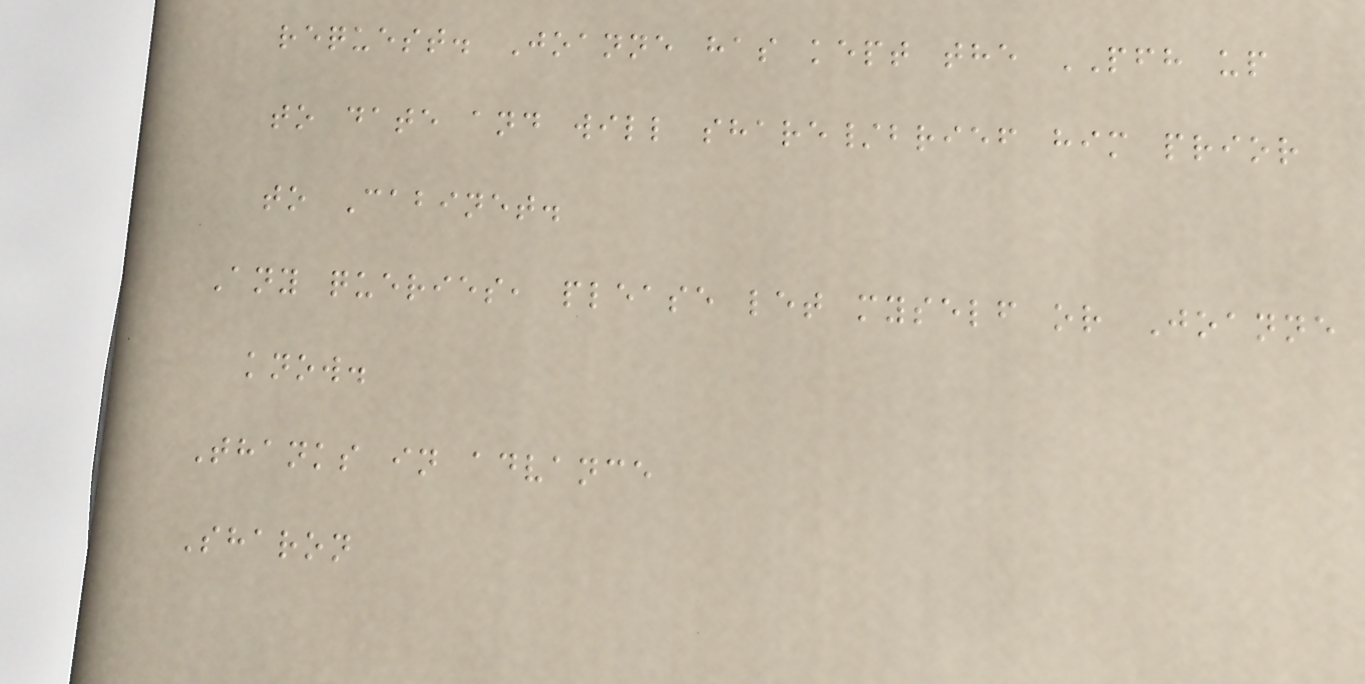request. Joanne has kept the PFH up
to date and will share/brief him prior
to Cabinet.
Any queries, please let myself or Joanne
know.
Thanks in advance
Sharon
